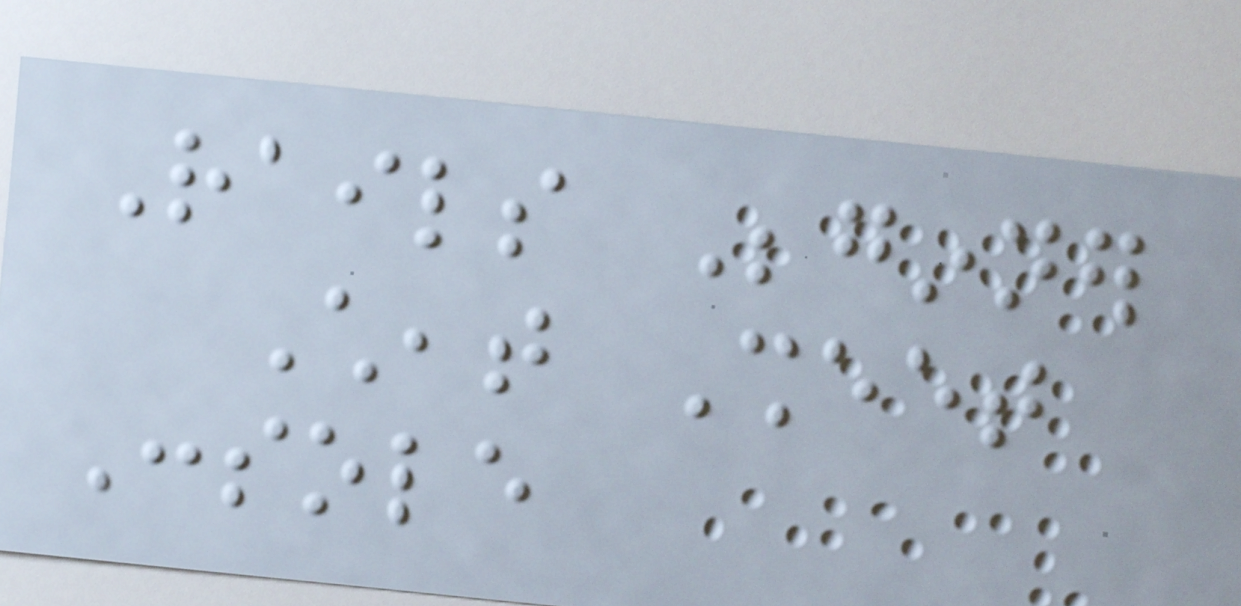Rails Beginner
Cheat Sheet
Console
